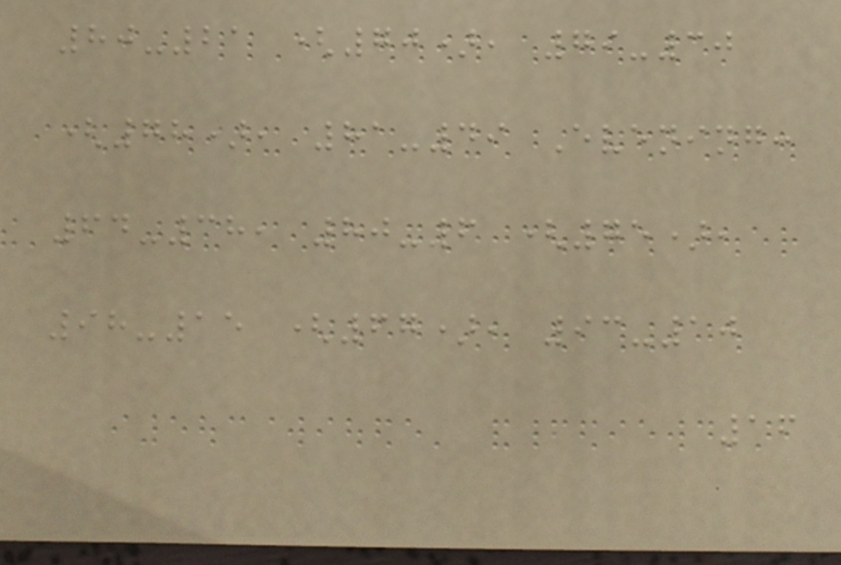80-21 (70), 79-30
(78), 81-49 Evening:
64-38, 80-6 (75),
98-15 (67), 93-10
16
